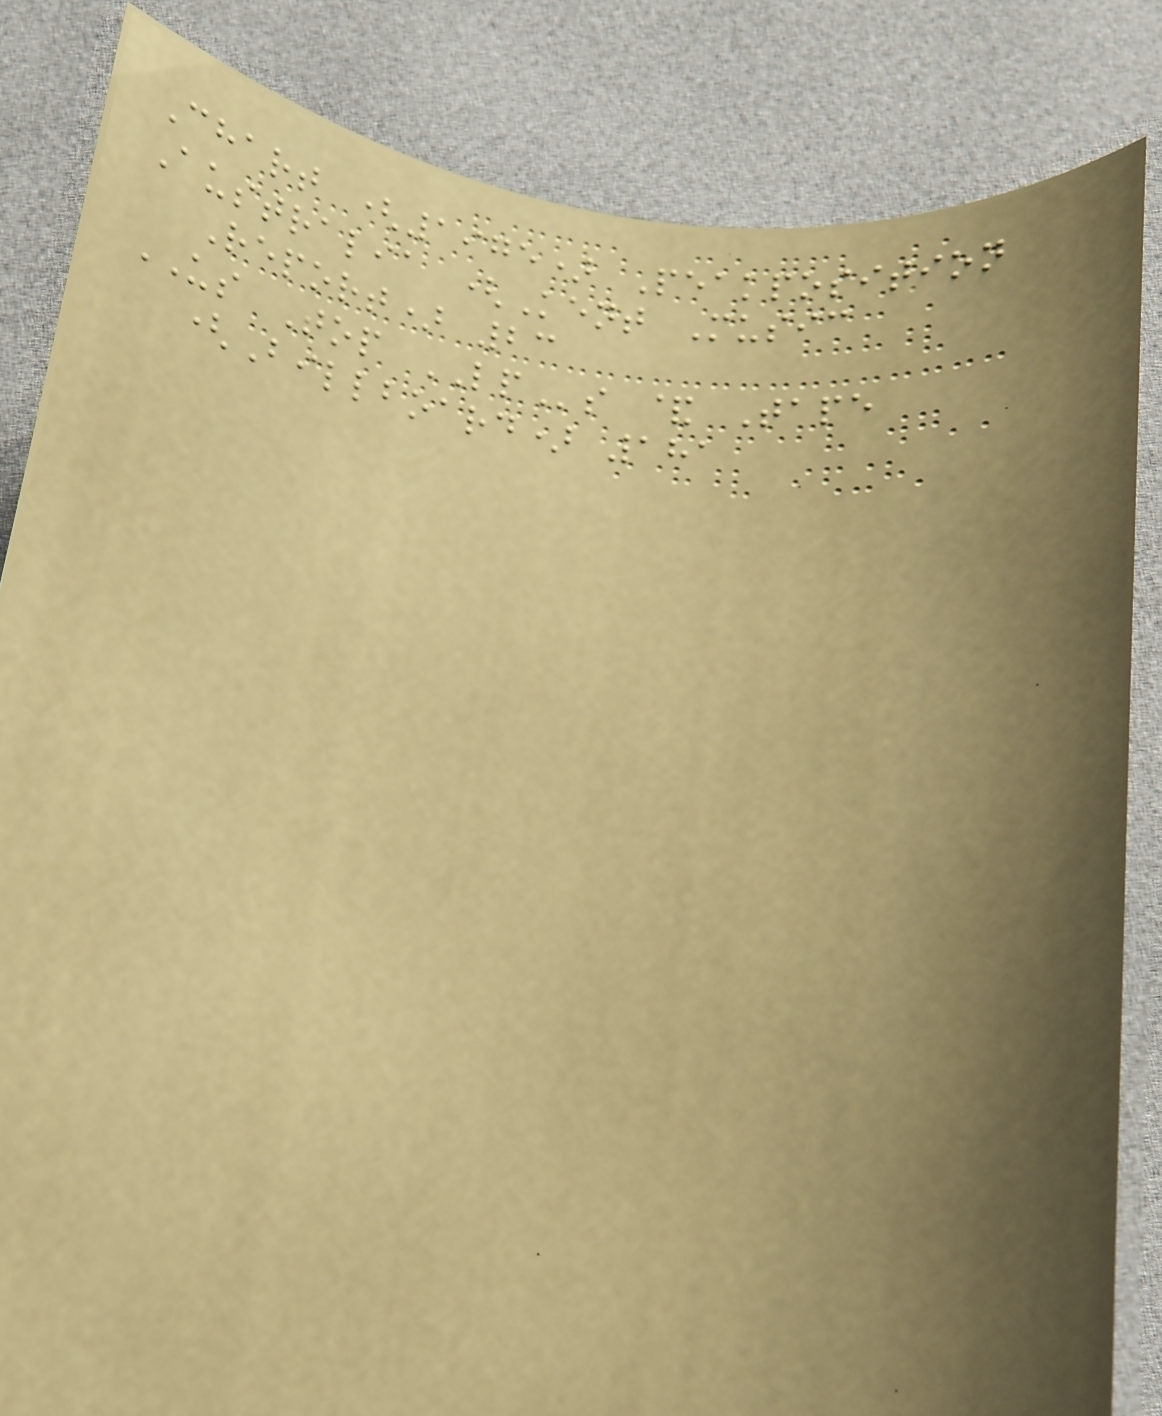Chart (1975) Peakposition
Australia (Kent Music
Report) 23
US Top LPs & Tape
(Billboard) 181
